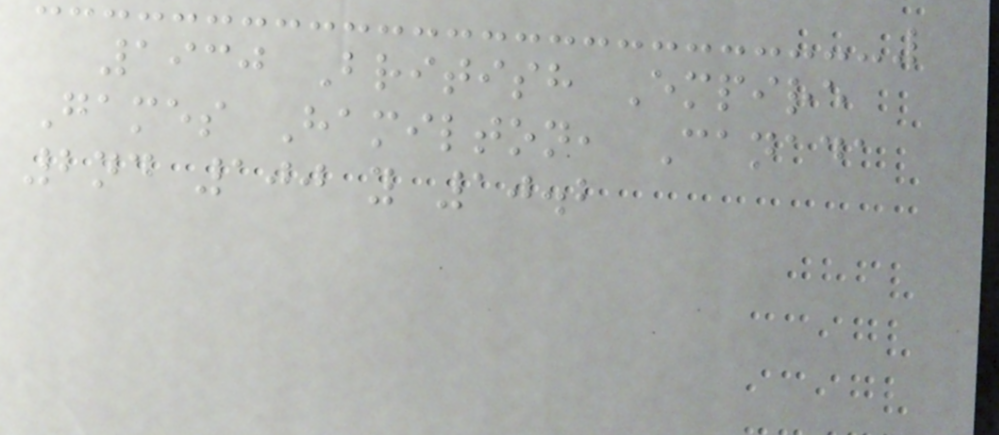1930 British Empire
Games Hamilton, Canada
2nd 100 y 10.2
